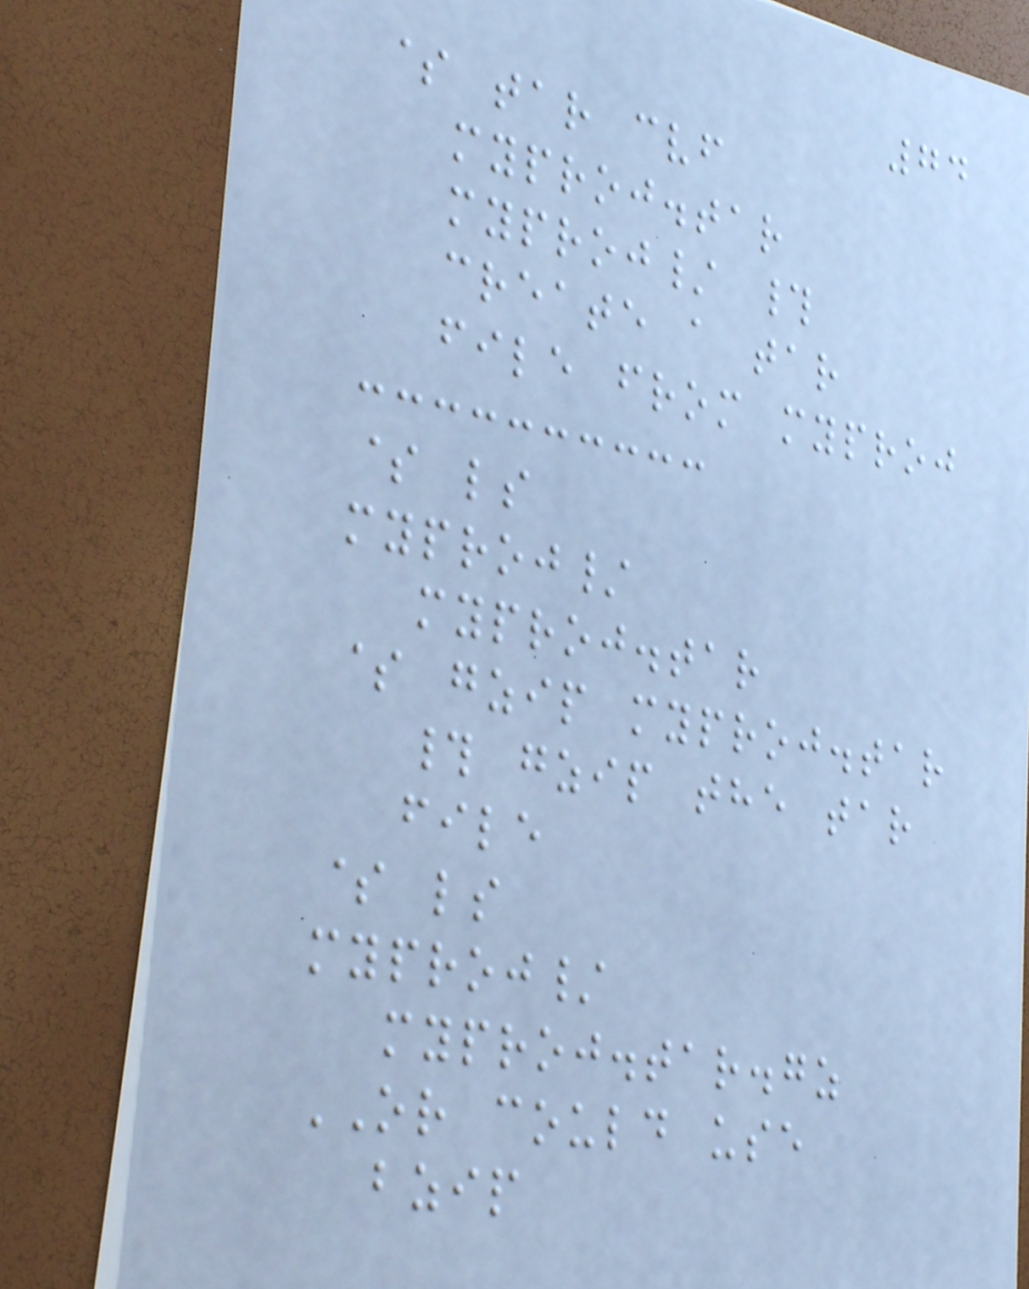74
$ tar cvf
myproj.tar
myproj/ #
create a tar
file from myproj
$ ls
myproj/
myproj.tar
$ gzip myproj.tar
# gzip the tar
file
$ ls
myproj/
myproj.tar.gz
OR could use
bzip
